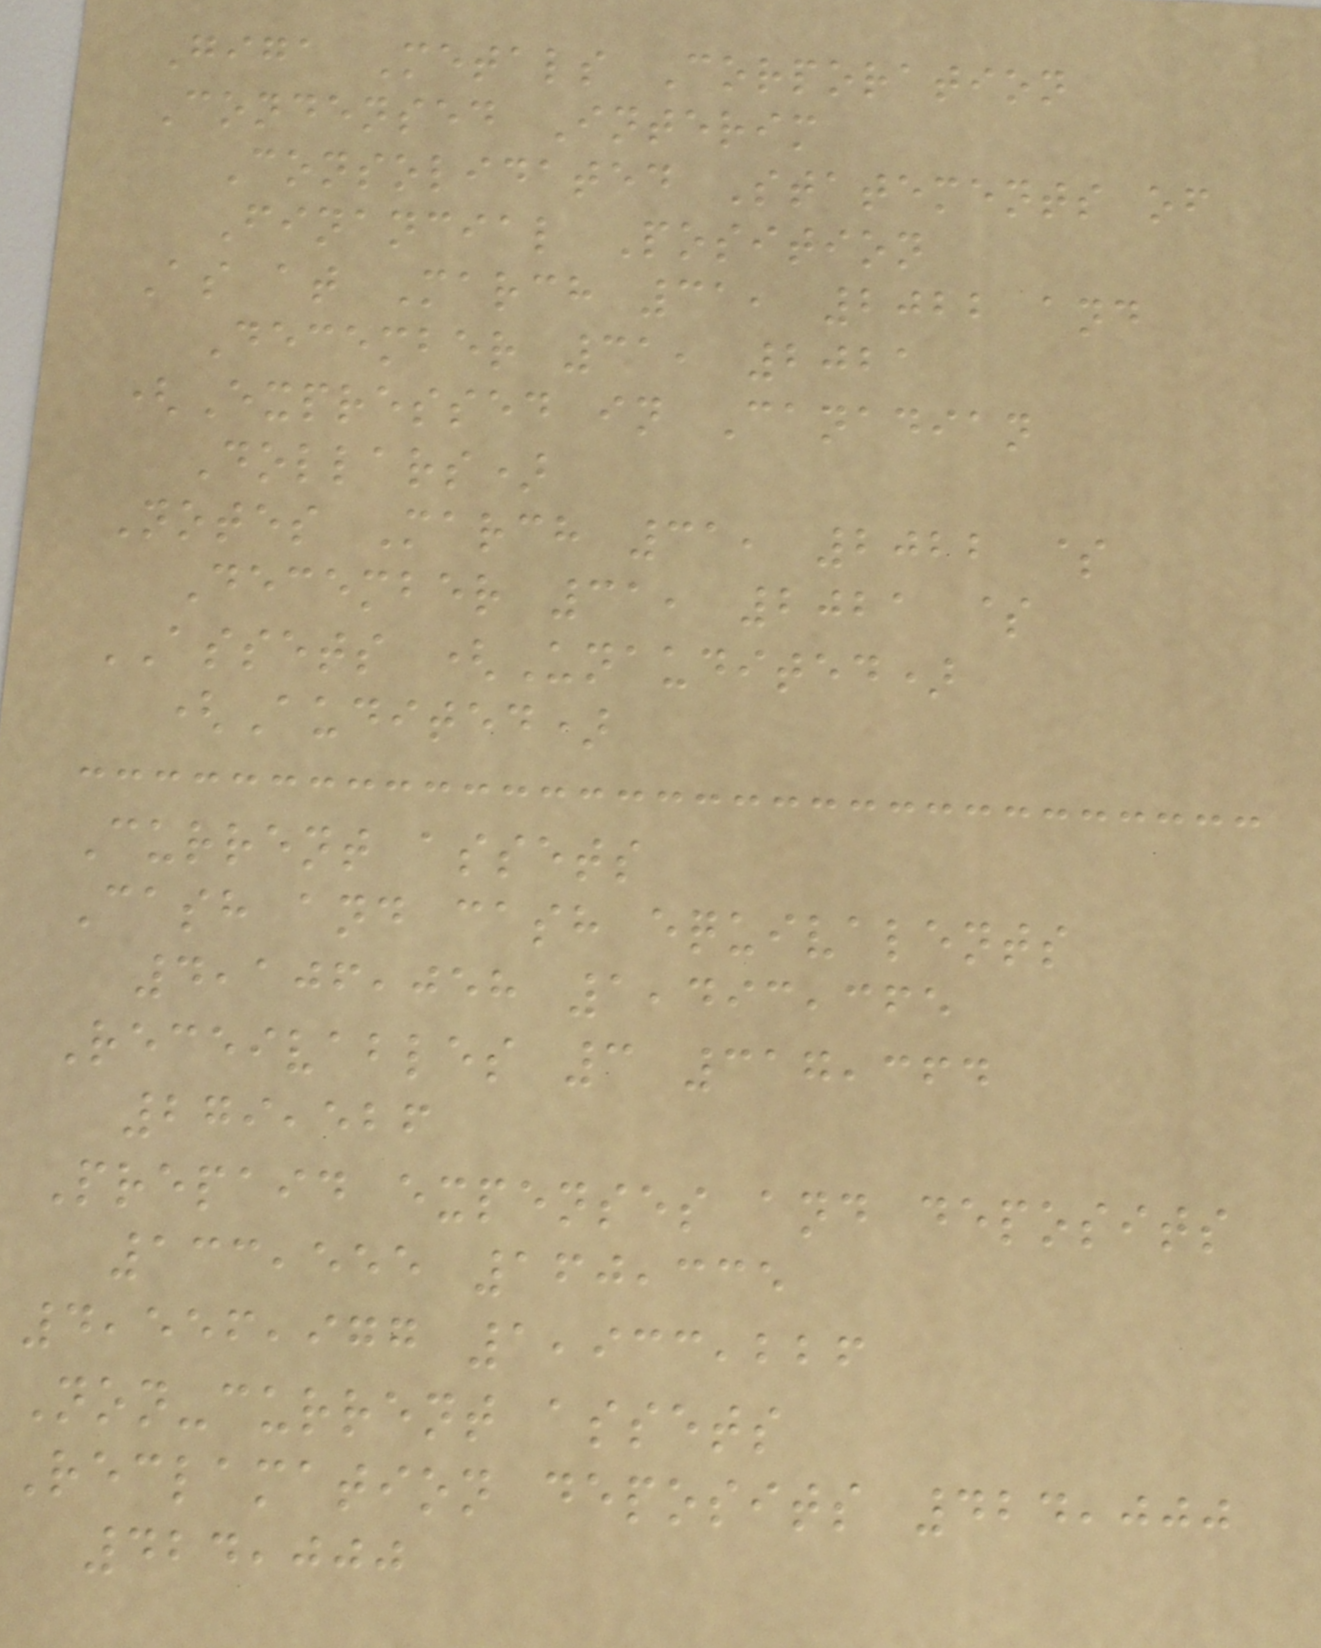Giga Metals Corporation
Condensed Interim
Consolidated Statements of
Financial Position
As at March 31, 2022 and
December 31, 2021
(Expressed in Canadian
Dollars)
Notes March 31, 2022 $
December 31, 2021 $
ASSETS (Unaudited)
(Audited)
Current assets
Cash and cash equivalents
4,106,058 1,493,365
Receivables 3 317,364
279,526
Prepaid expenses and deposits
133,555 160,335
4,556,977 1,933,226
Non-current assets
Reclamation deposits 424,000
424,000
